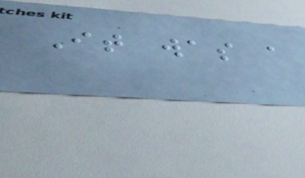It was a
